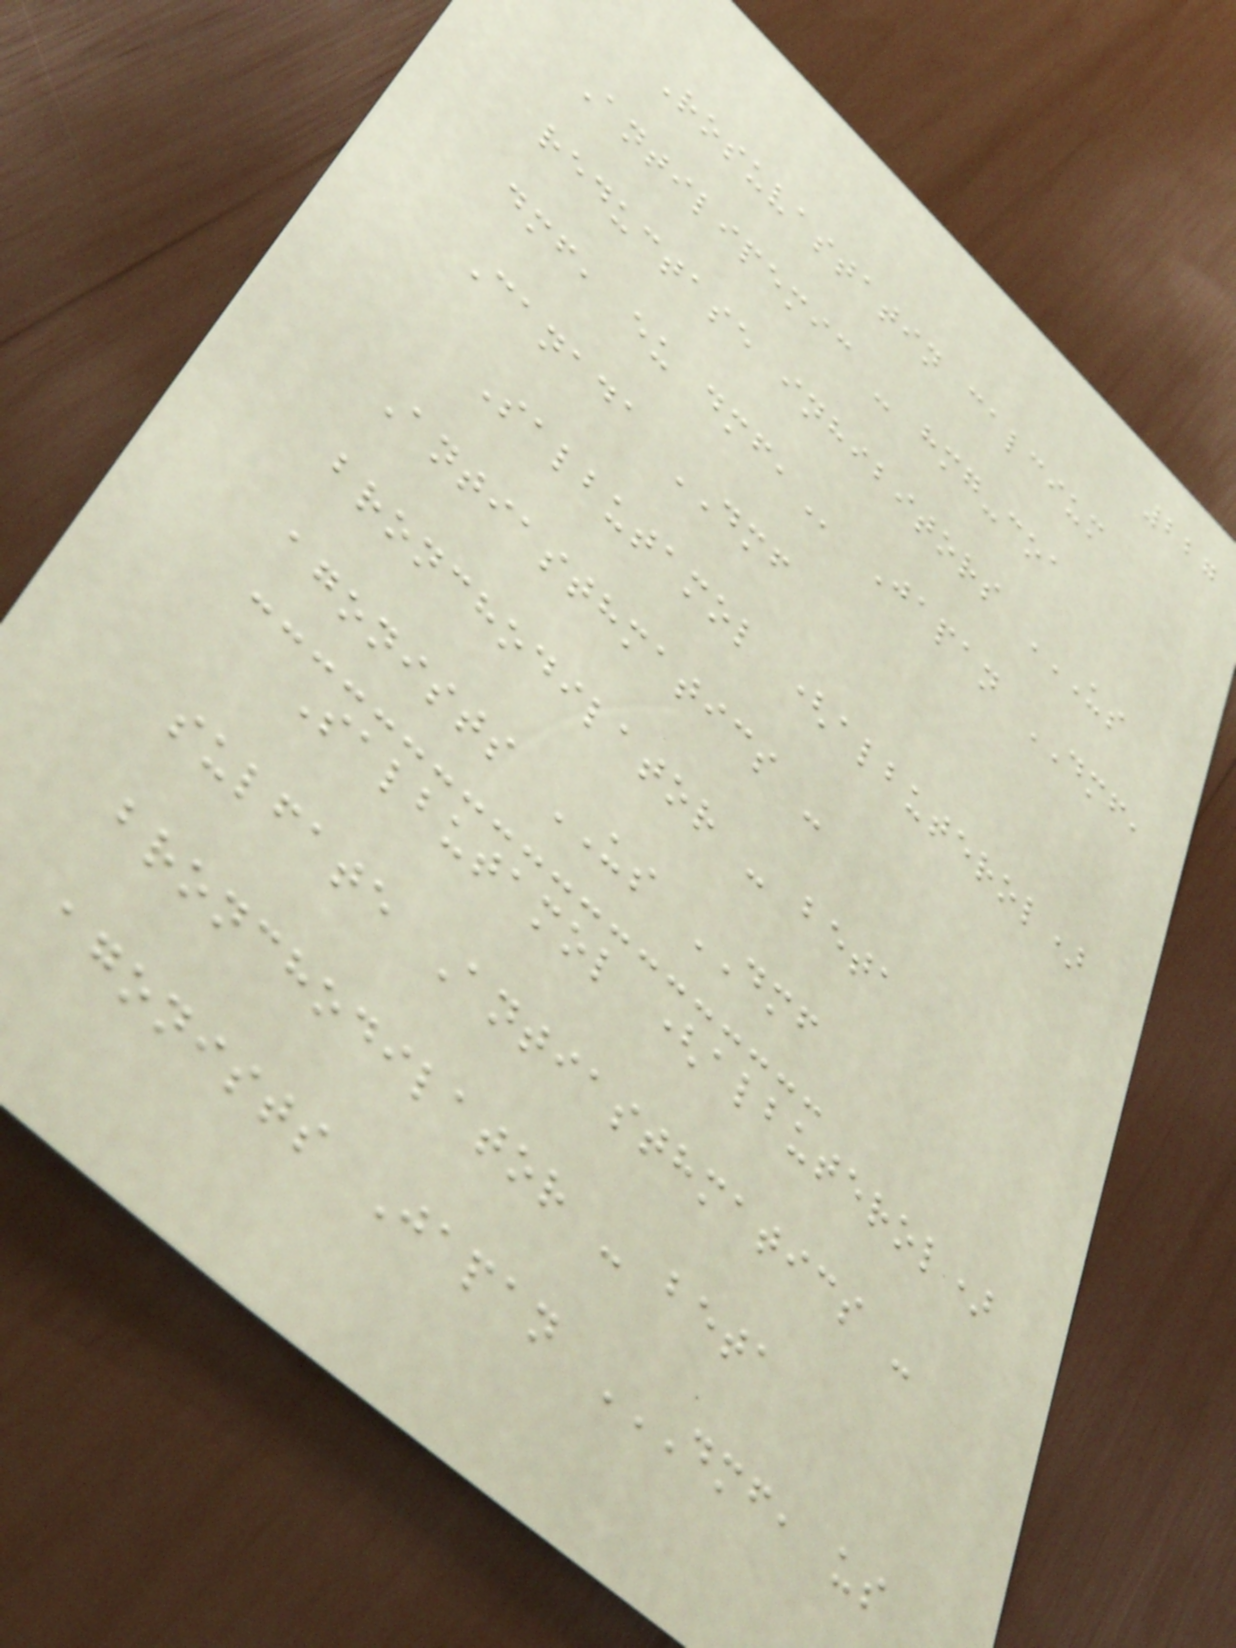227
Rosuvastatin calcium
Antilipemic - hmg-coa
reductase inhibitors US
DMF, EU DMF, Japan DMF,
Canada DMF
Salbutamol (albuterol)
Antiasthmatics -
bronchodilator - beta
agonists US DMF
Salbutamol (albuterol)
sulfate Antiasthmatics -
bronchodilator - beta
agonists Japan DMF, US
